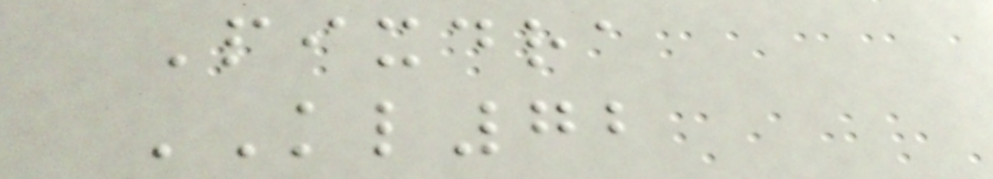Pixdra
KL72
